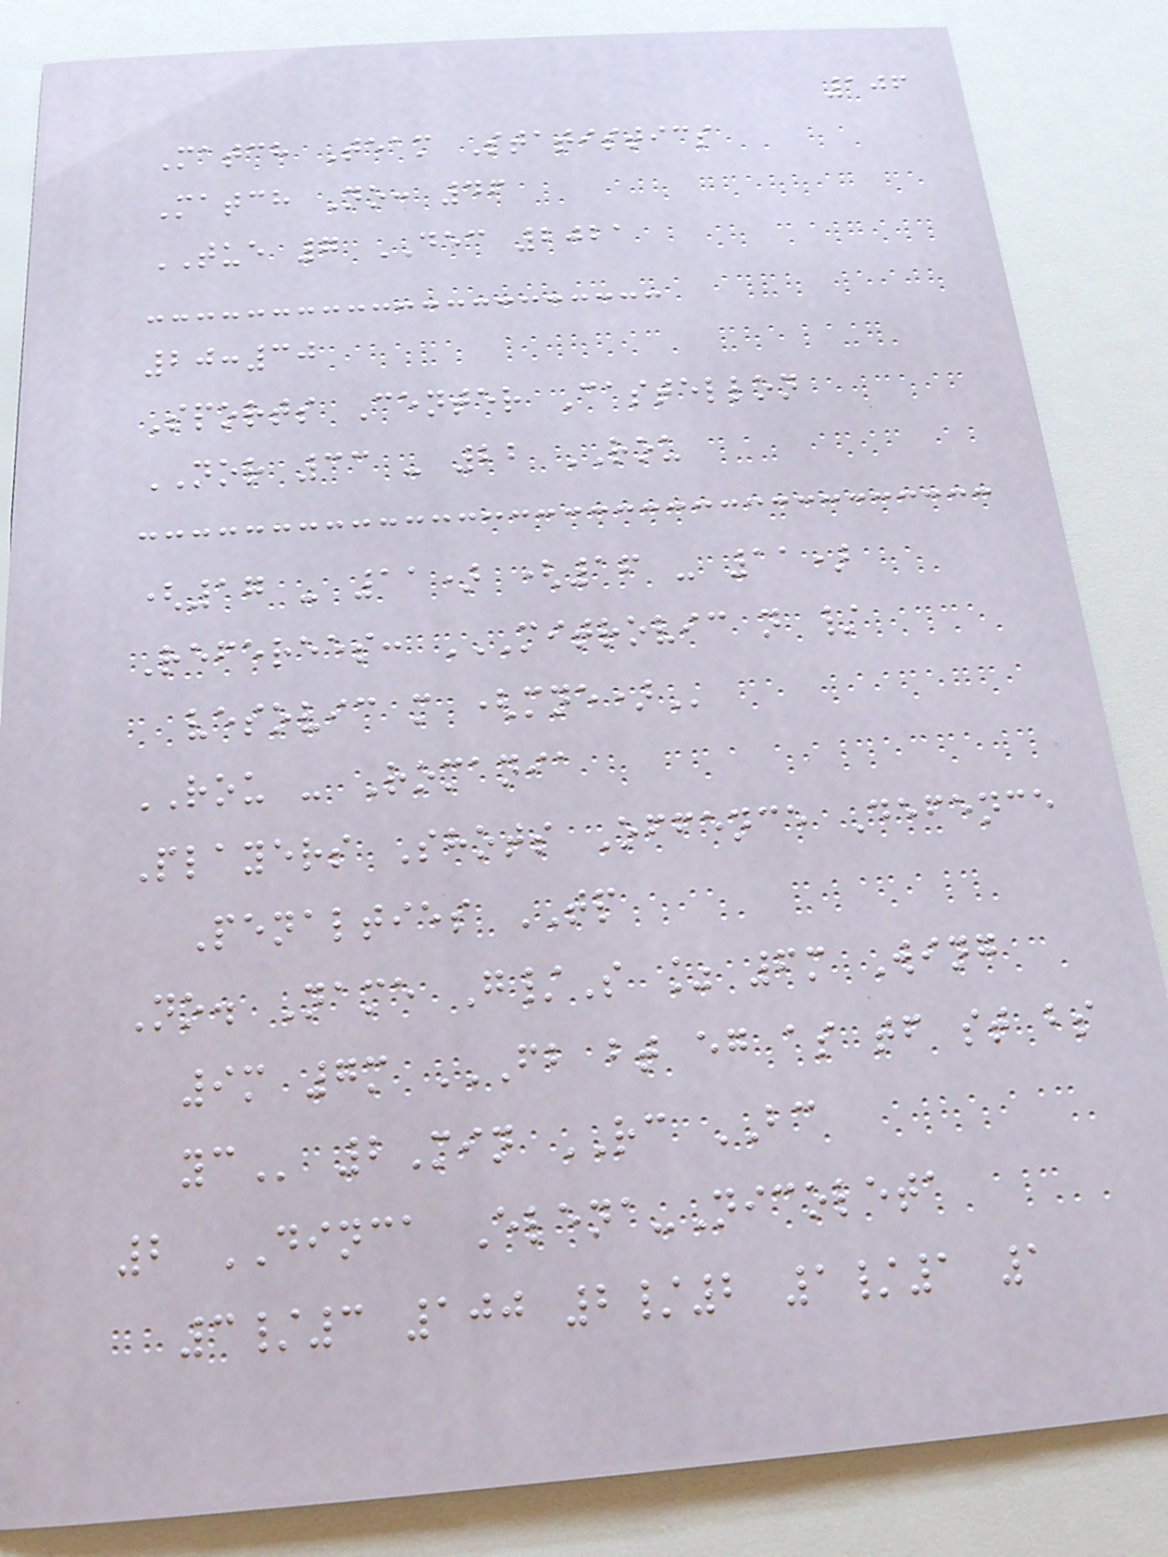106
Match Team Statistics
Match No: 46
TUE 7 DEC 2021
20:30
Sports Center Castellon
NOR 33 - 22 ROU
(17 - 11) (16 - 11)
Referees: MITROVIC N /
VESOVIC M (MNE)
ROU - Romania
Players Shots Offence Defence
Penalties TP
No. Name G/S % 6m Wing
9m 7m FB BT EG AS TF ST BS
YC 2Min RC BC
2 DINCA Elena-Nicoleta
3/3 100 2/2 1/1 1
